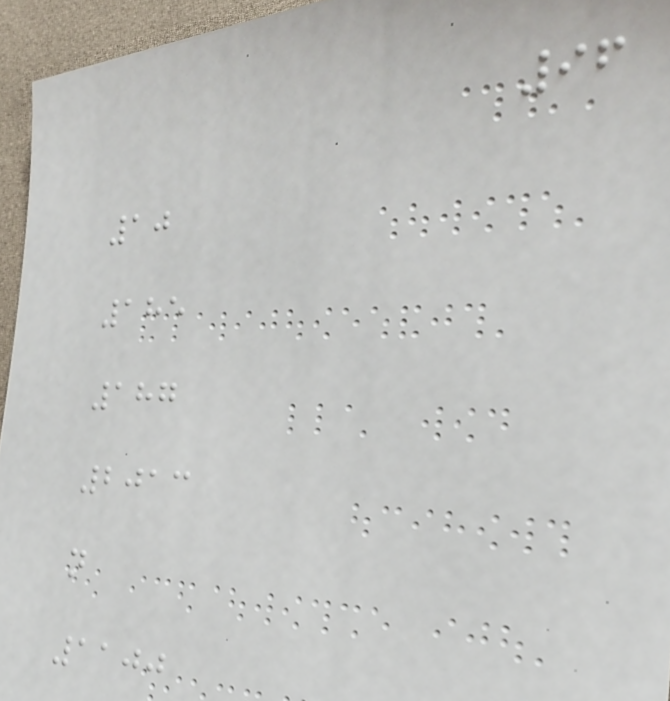96
10
185
187
2013
n
1100
